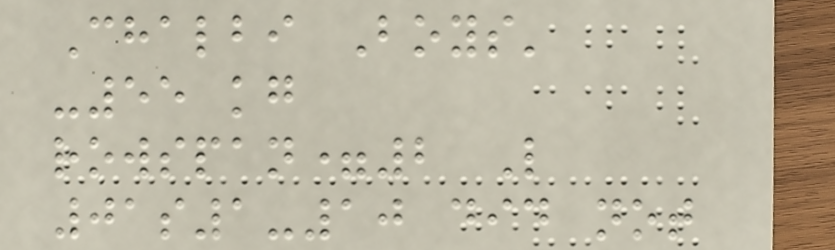Chalbi Boys'
-55 kg
rowspan=2 L
01s1-10 did not
